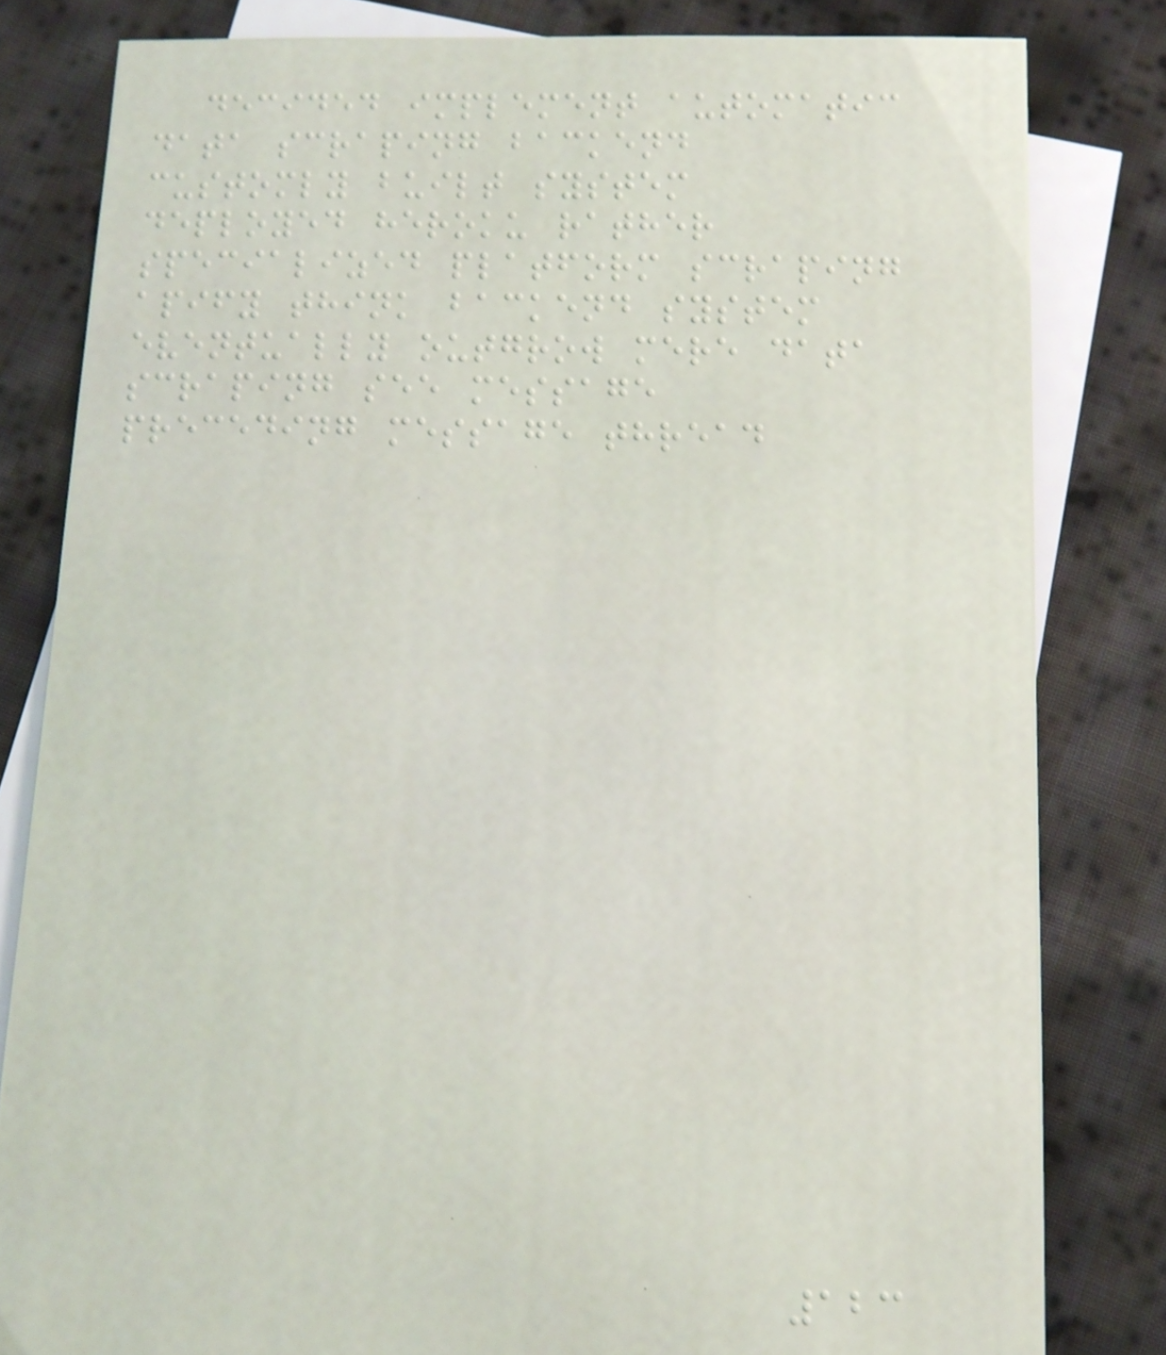decided implement automatic
data scraping backend
customly built system
deployed heroku rather
specialized platform scraping
apify think backend system
eventually outgrow mere data
scraping see message
preceding message thread
123
